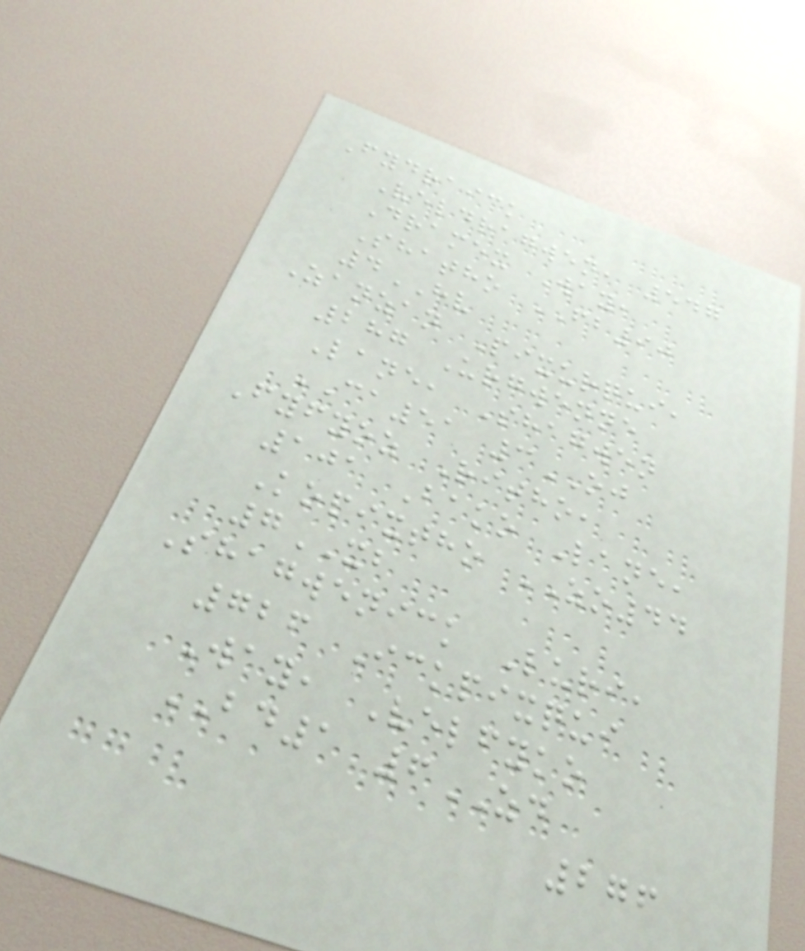Fydraick
Veldragwen, 547
Dramex Way,
Shatho FB90
4HV
Zanzan Pixurqui,
287 Urgwenne
Lane, Shagwen
CA51 3OJ
Fyfyoz Ritho,
101 Bako Lane,
Kopixtho ZO44
7XB
Shagwenick Luri,
726 Ickpixqui
Way, Velfyko
BD1 6ZD
276
